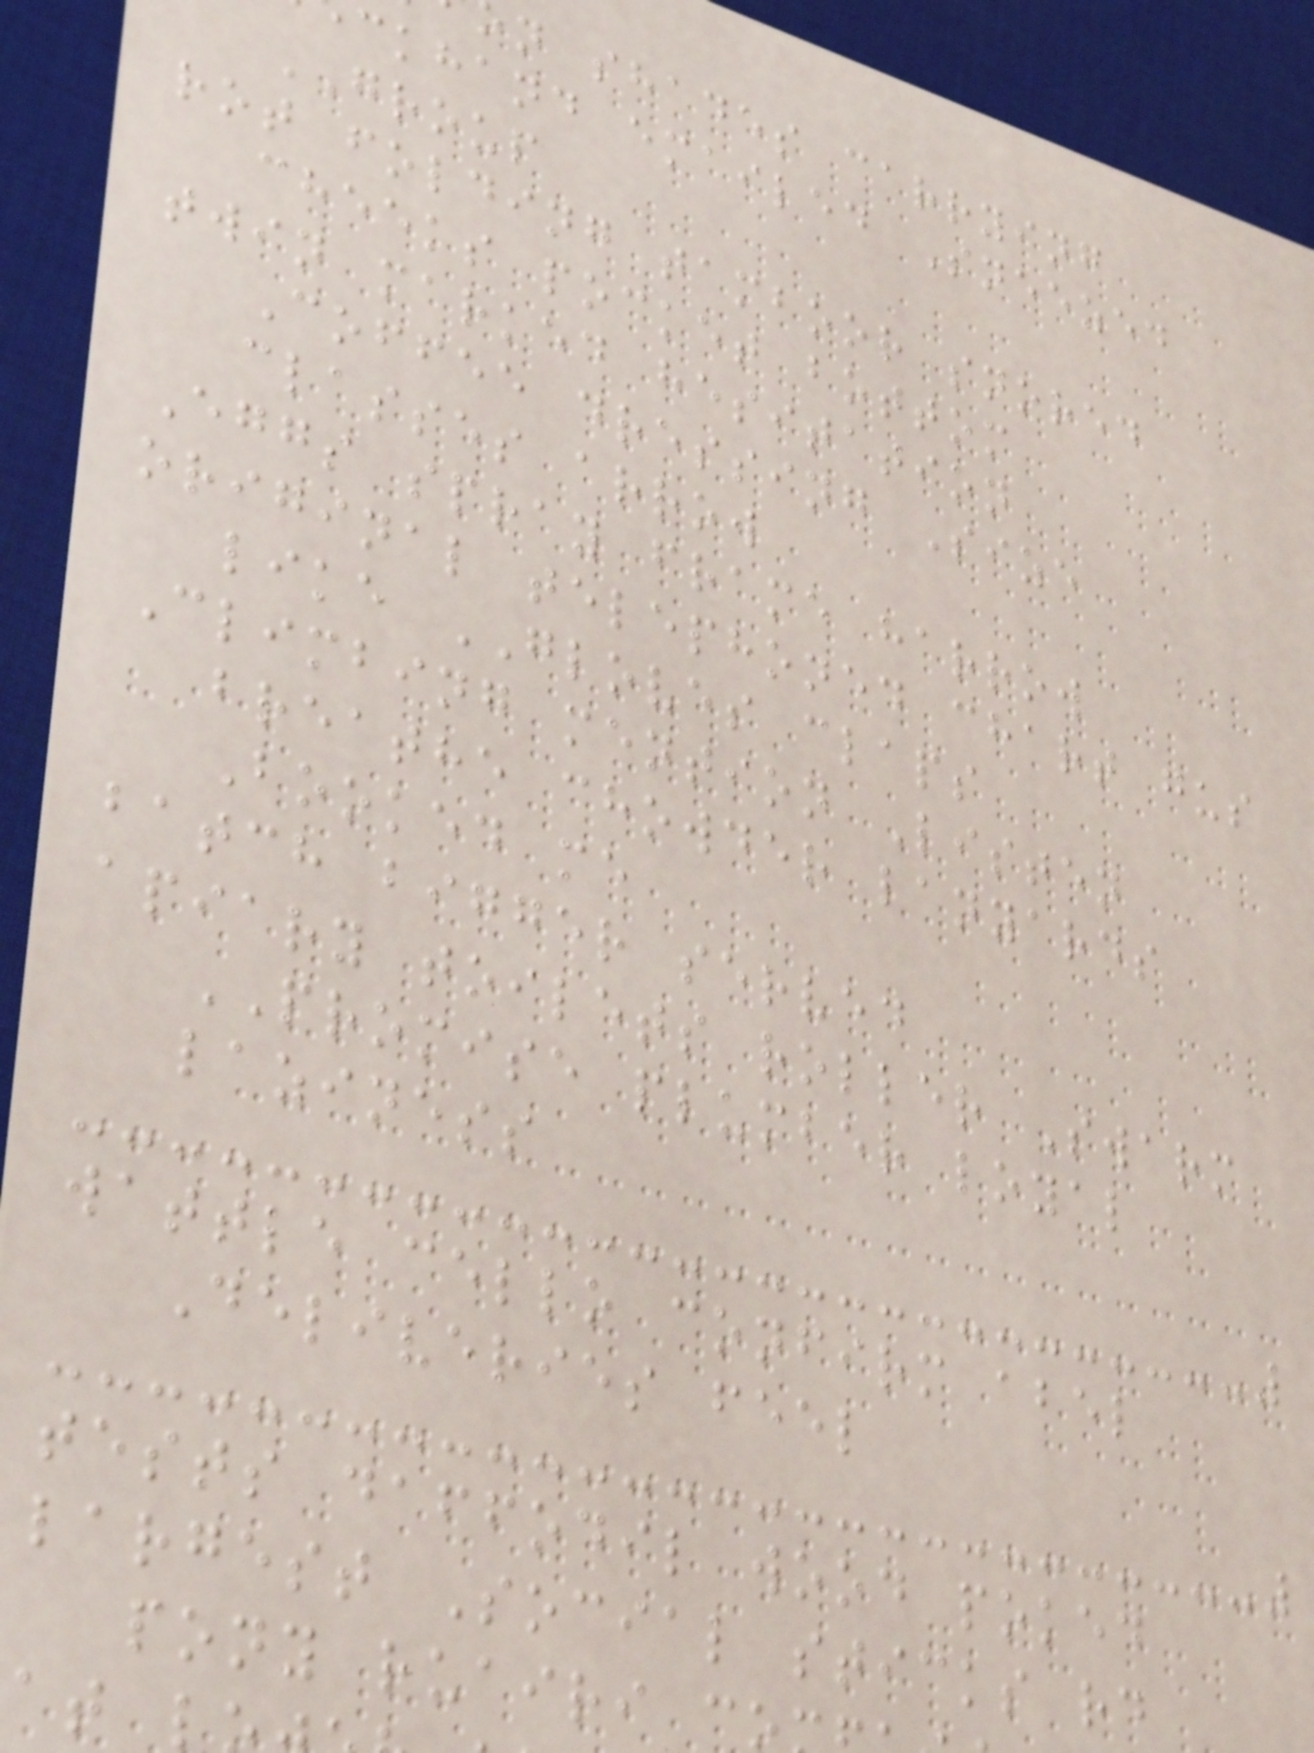n shades carrying
ckhand emailed Sneezed
GROUP
rot folding tamboor snored
cheeks pocket bottom
twin marked hesitation
Coffee dressing Size
classes arrow
Eggs spray frame harrow
original telephoned chart gus
like GLOVES claps
Climbing mention Listen
breathe chowder lanyards
Booked me
batch bigger served
apiary toilets roller Swarm
PROMISE plumber loyal
laziness
wattle cello confirm abel
Deliveries feel
tests daffodil wood poked
largest Social sticks rd
pony ruairi c
